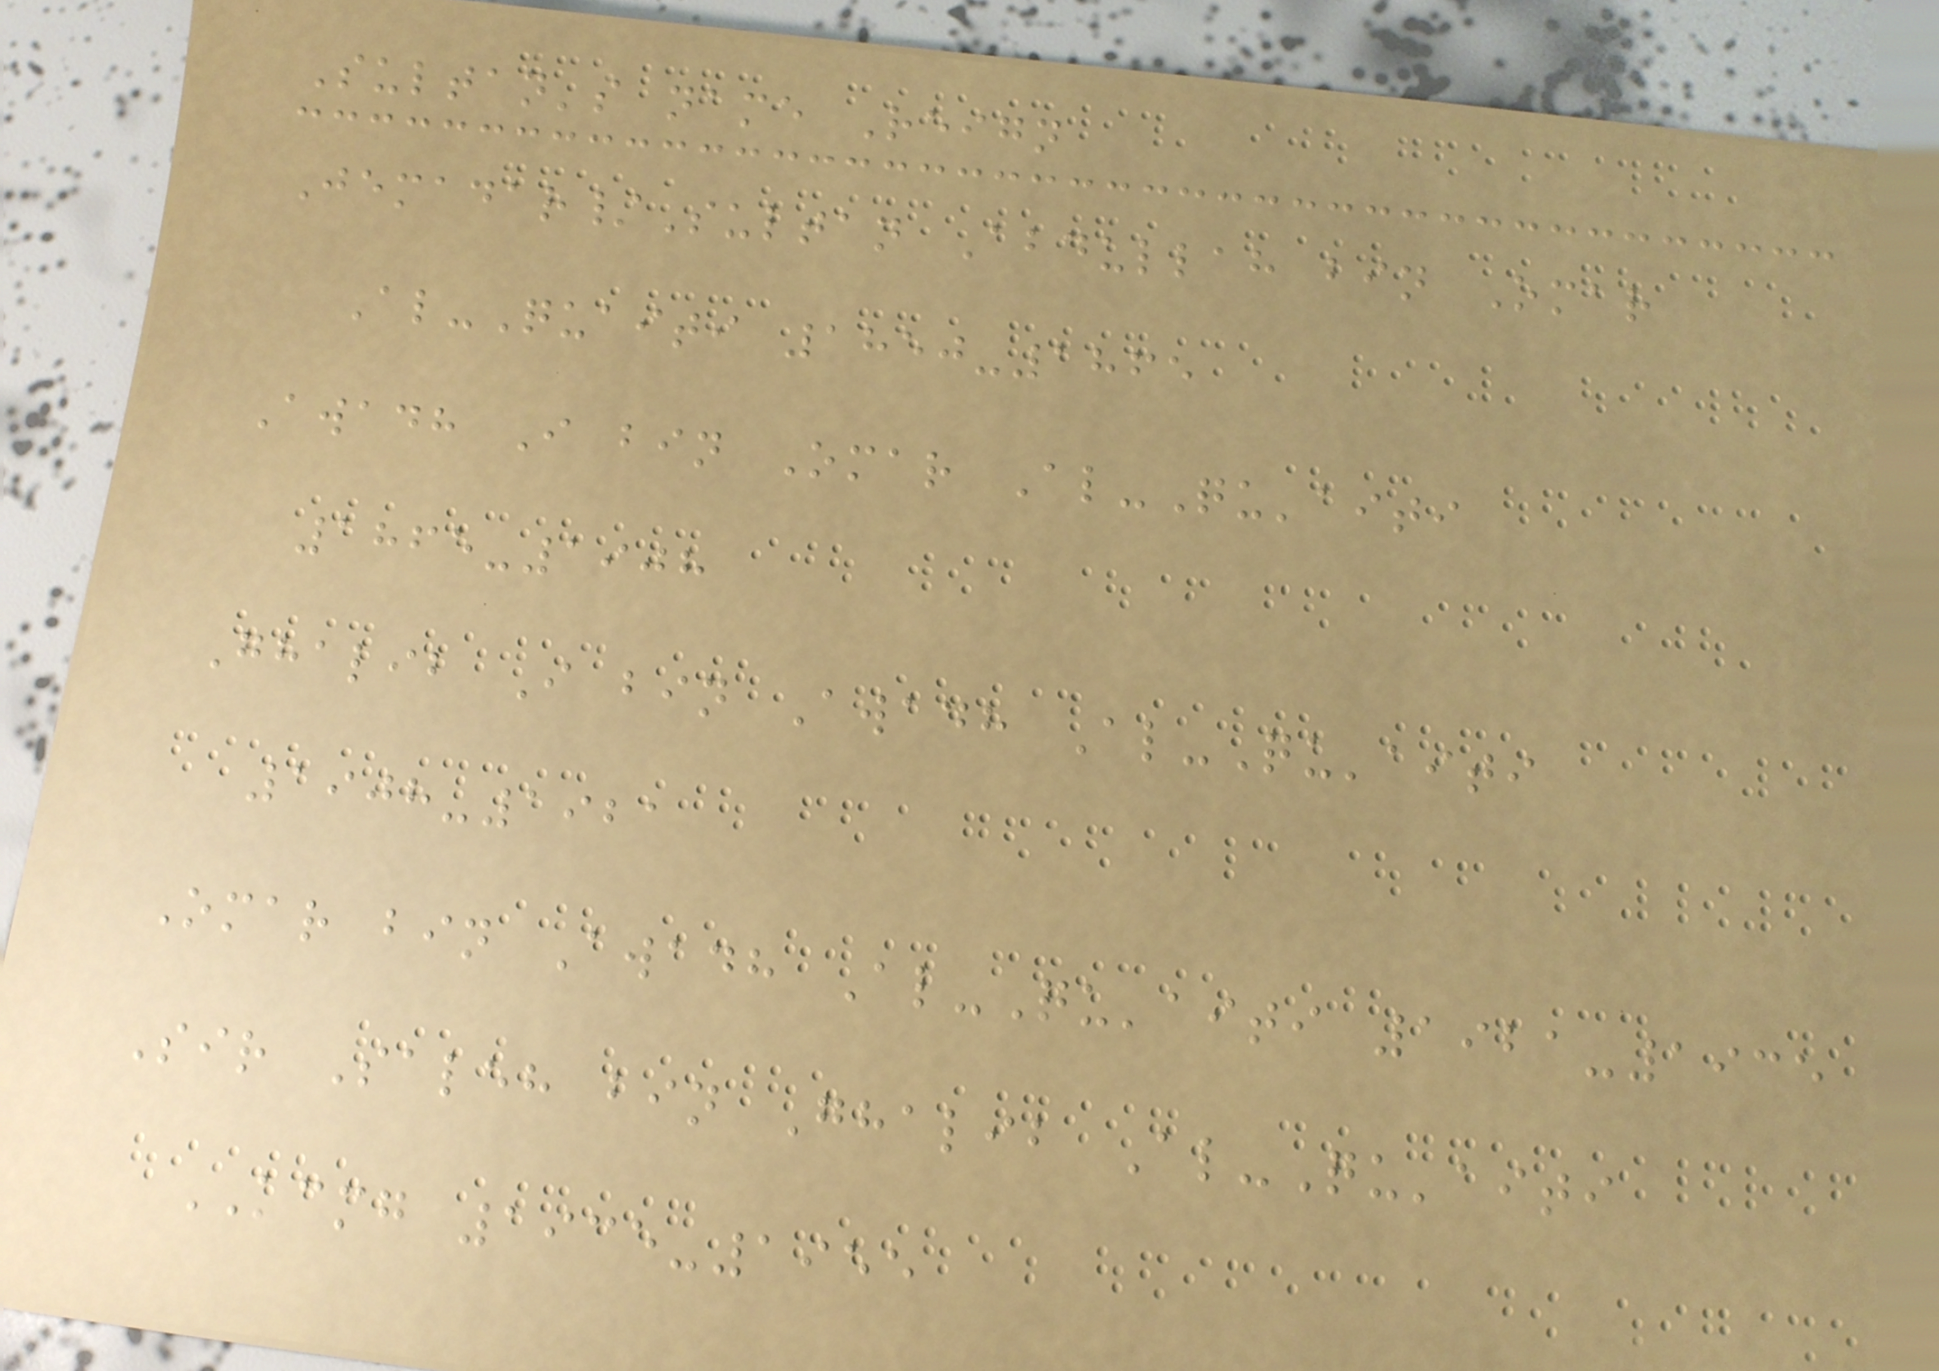Sultan's name Reign
Jemadar/Sultan Abdullah bin Omar
Al-Quaiti 1850-1865
Awadh I bin Omar Al-Qu'aiti
1865-1908
Ghalib I bin Awadh Al-Qu'aiti
1908-1921
Omar bin Awadh Al-Qu'aiti 1921-1935
Sir Saleh bin Ghalib Al-Qu'aiti
KCMG 1935-1955
